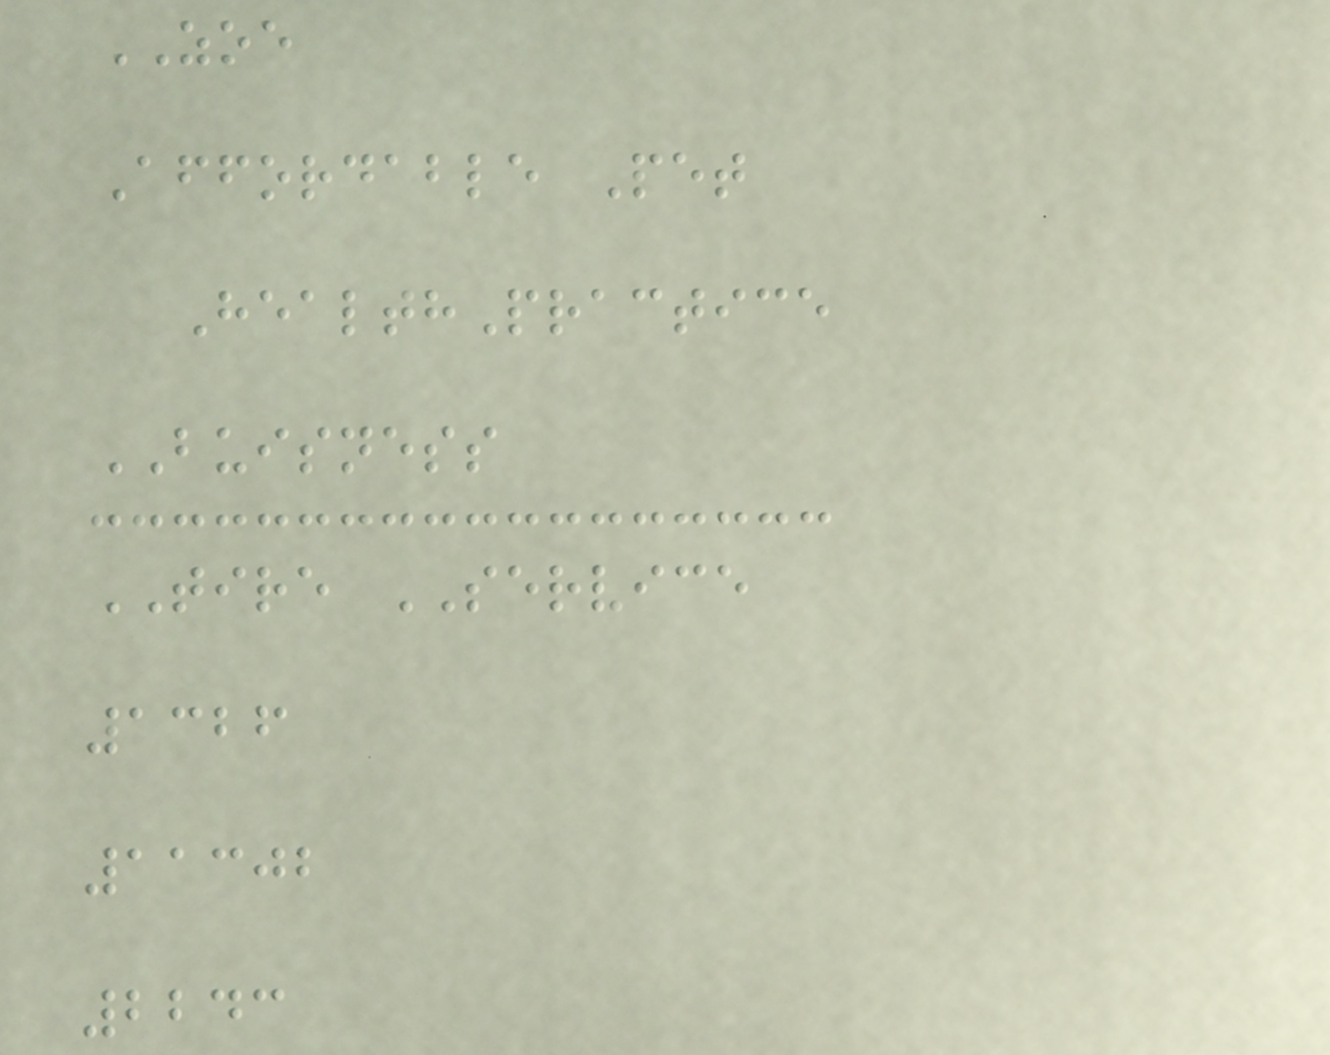ZOE
Affordable Pet
HealthPractice
BUISNESS
TIRE SERVICE
1326
11302
2243
